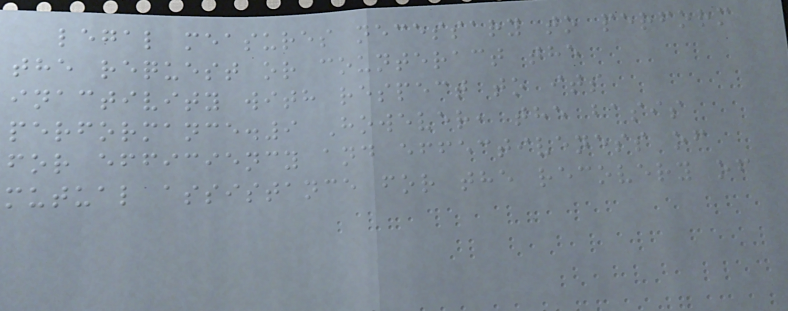legal measures necessary to perform
the request or counteract the
inactivity with respect to its
performance.9 However, the basis
for efficiency and effectiveness of
mutual assistance for the recovery of
